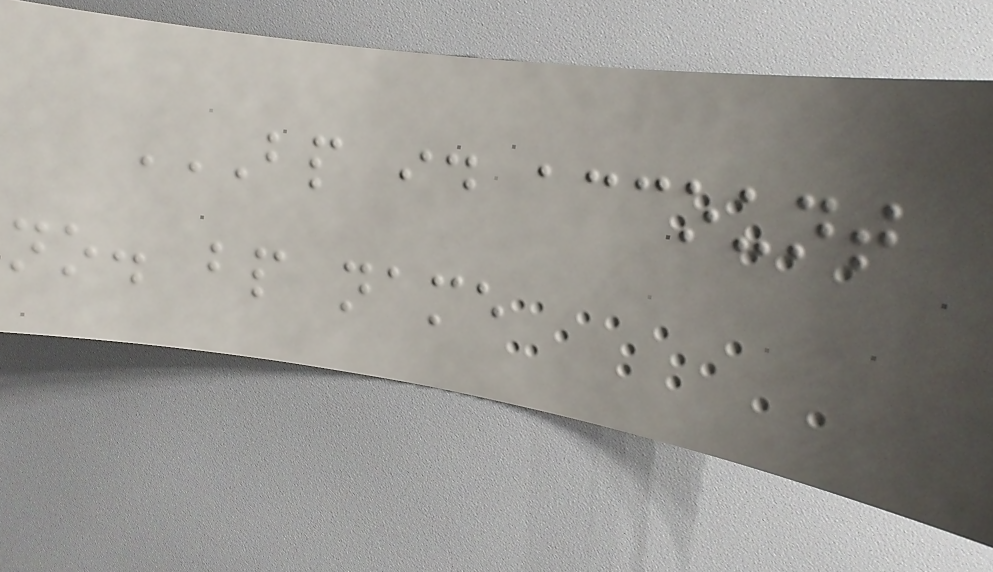BP ID ACCOUNT
NO. BP NAME
